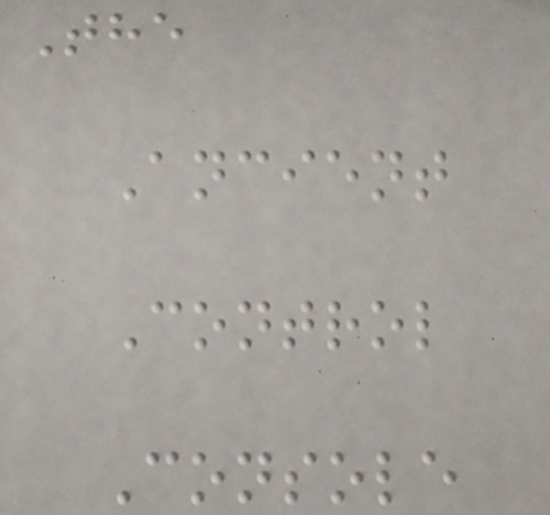The
Ancient
Control
Console
